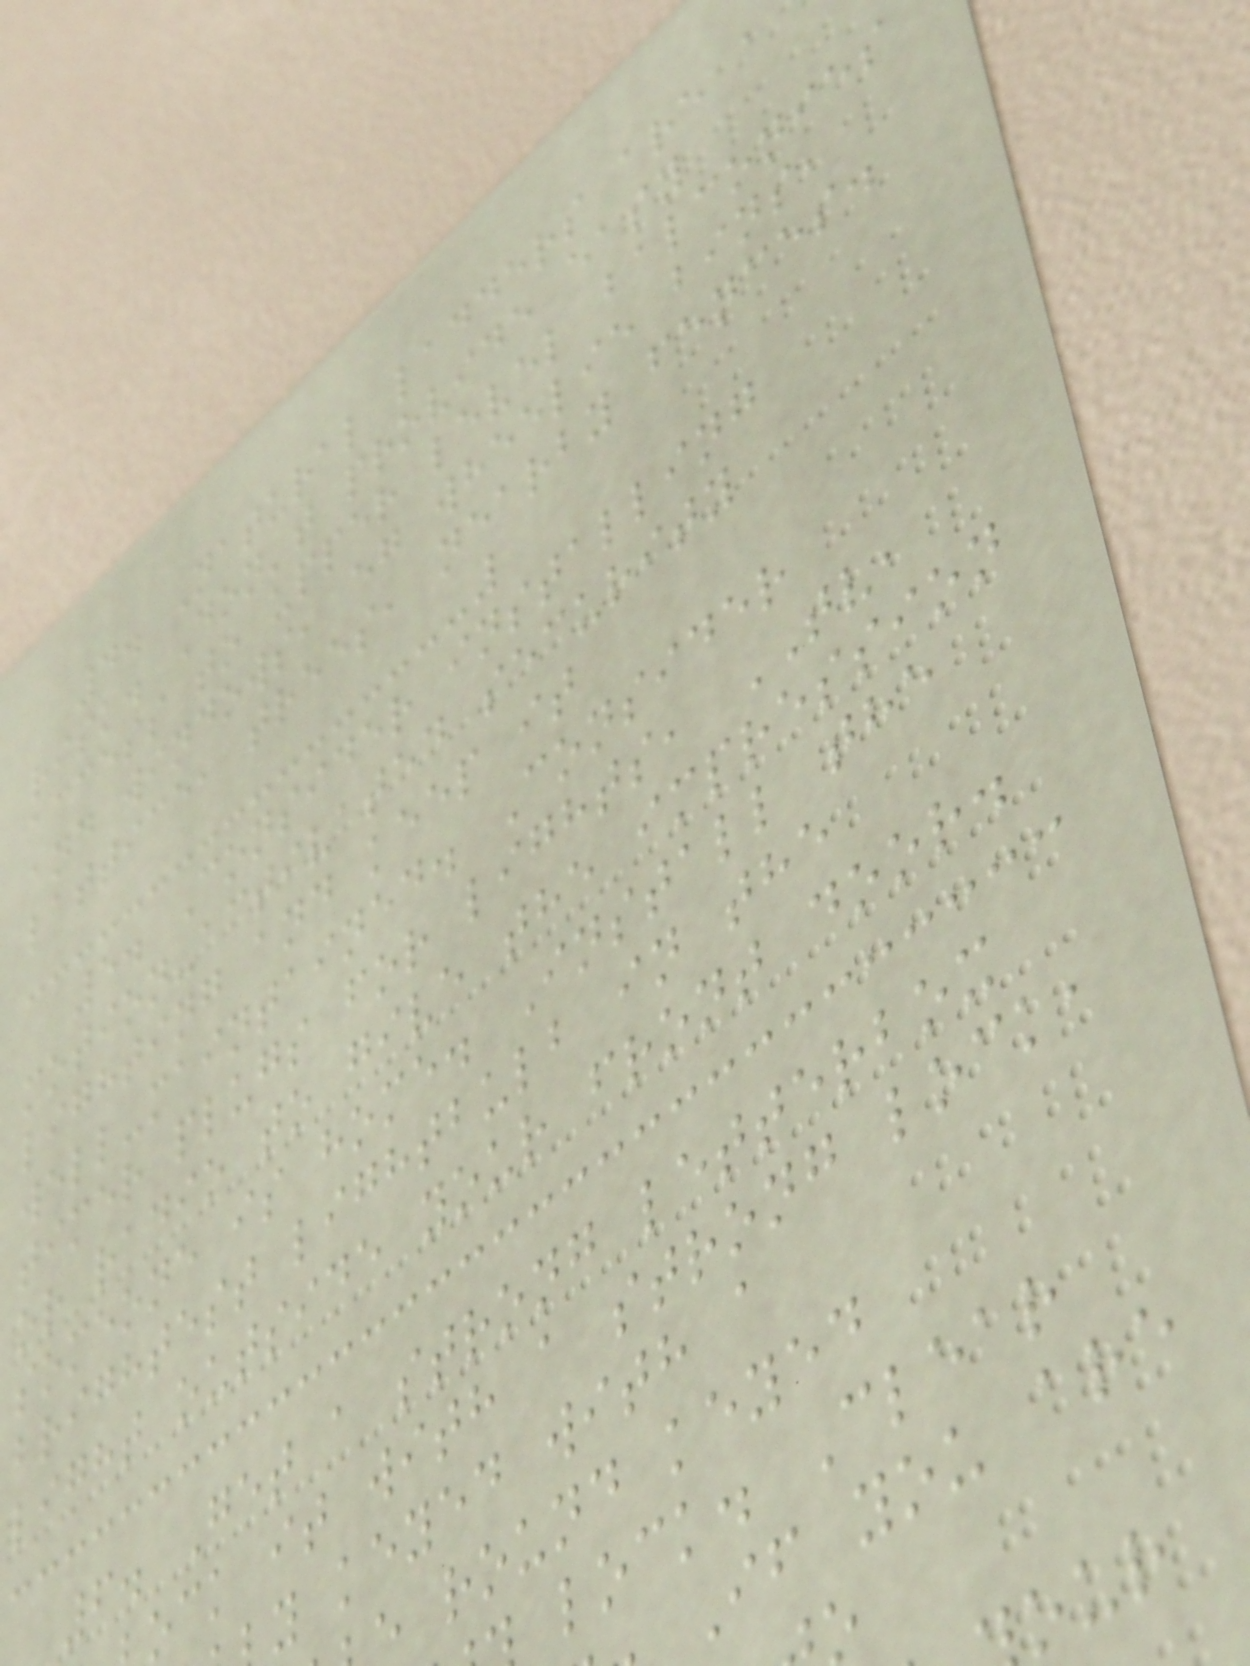4. Natural ladders are a
risk. Don't provide easy
access to upper level balconies
and windows, eg wheelie bins,
lattice, trees, nearby fences.
5. Consider installing
motion-activated security
lighting and keep it
well-maintained. Consider
timer plugs for lights, TV,
or radio to give the impression
someone is home. Install the
brightest lightbulb in the
light outside your front door.
6. Get a strong letterbox
ock it with a strong lock,
y keyed with a
round keyed
lock. Clear
If you are
